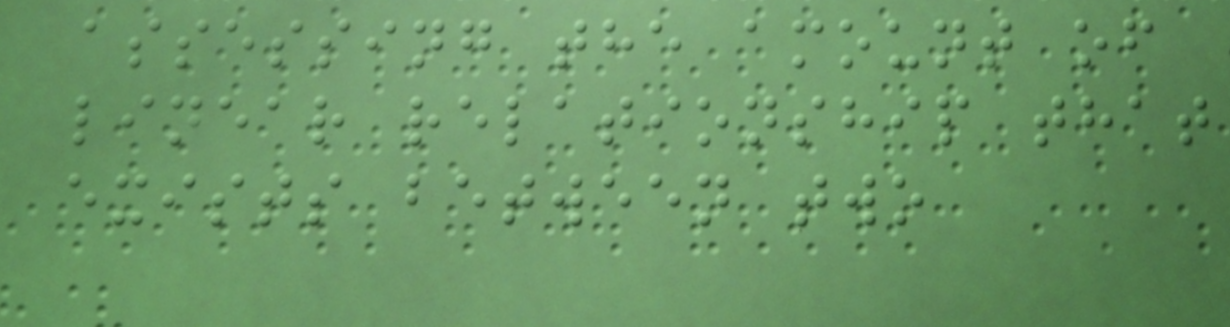assessing the amount of
linear relationship that
exists between two
